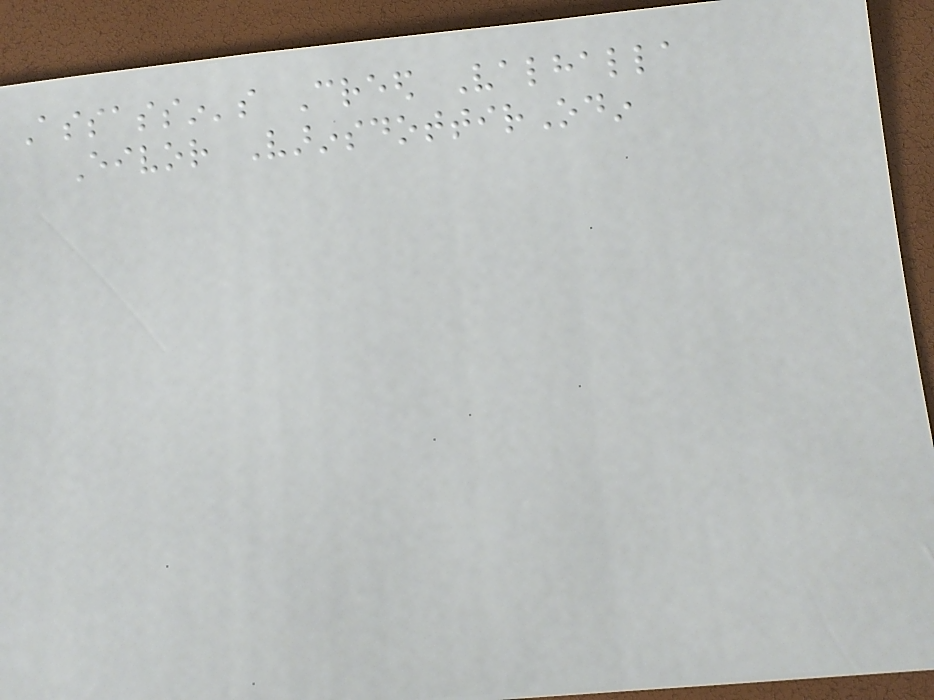Assassin's Creed Valhalla
Eivor VarinsdottirOdin
